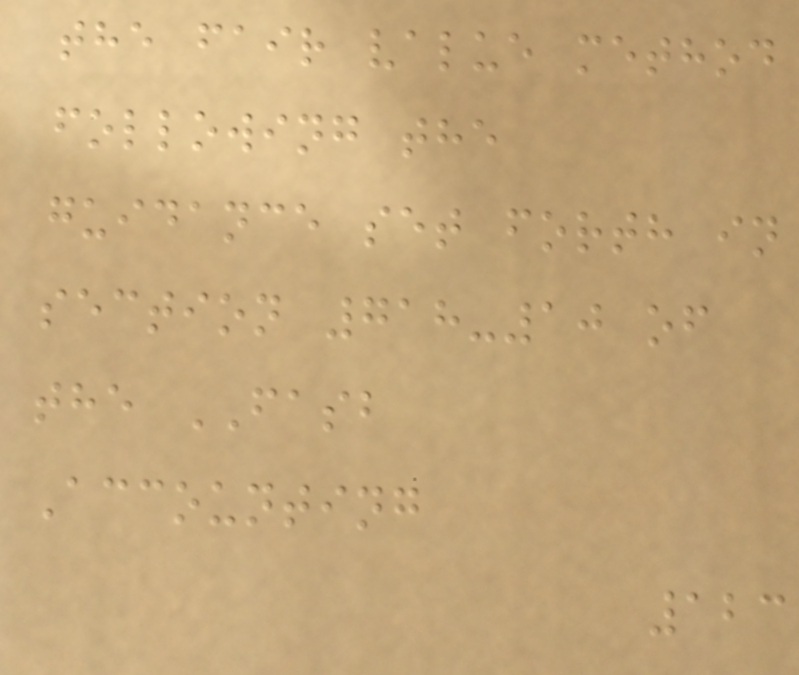the fair value method
following the
guidance set forth in
section 718-10 of
the FASB
Accounting
123
